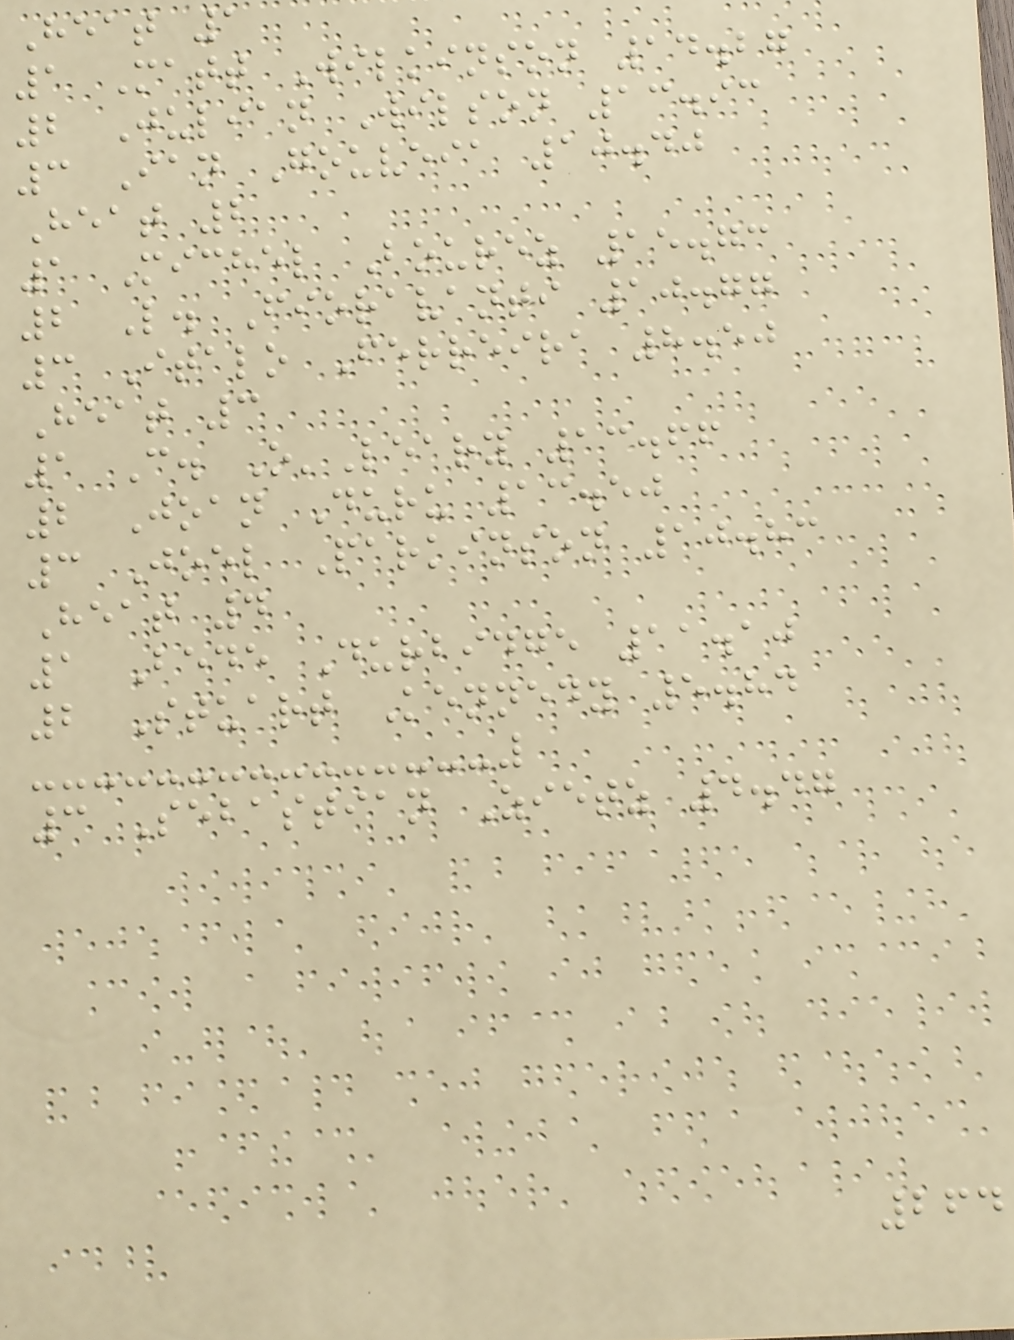Heat 1
1 Matt Wilkinson 14.27
2 Julian Wilson 13.93
3 Ian Gouveia 10.40
Heat 2
1 Michel Bourez 15.73
2 L. Fioravanti 10.77
3 Italo Ferreira 8.50
Heat 3
1 C. O'Leary 13.66
2 Joan Duru 13.50
3 Joel Parkinson 10.83
Heat 4
1 Bede Durbidge 11.10
2 Stuart Kennedy 5.84
3 Sebastian Zietz 4.47
264
